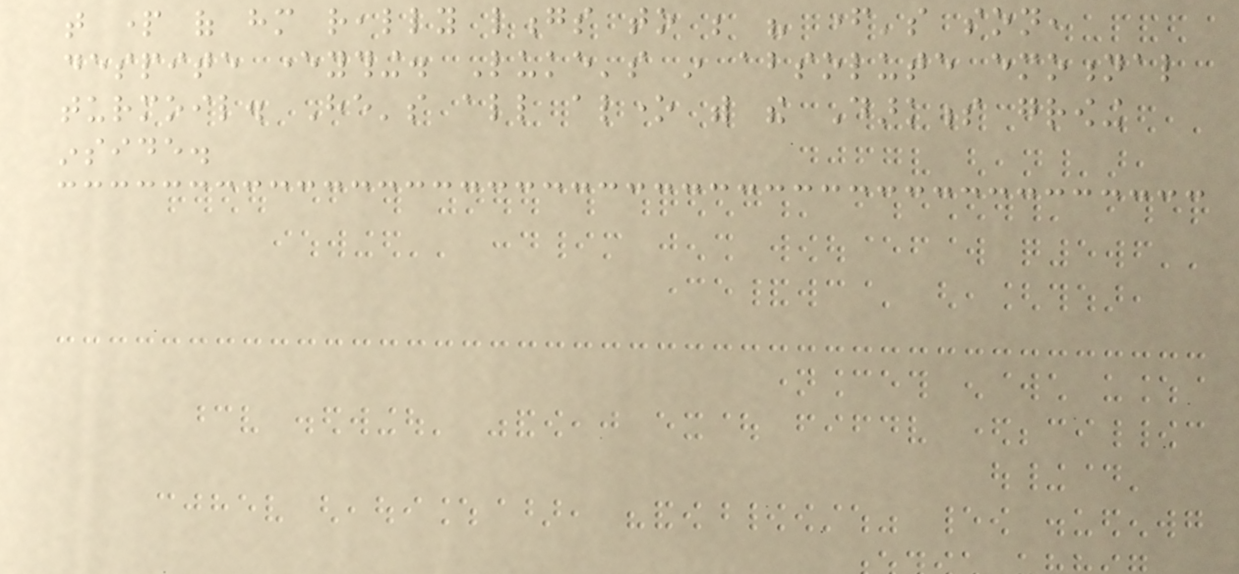that part of him really longs to be his father's son,
despite everything. Luke's in absolute emotional
turmoil. He's all alone with the Darkness growing
inside.
